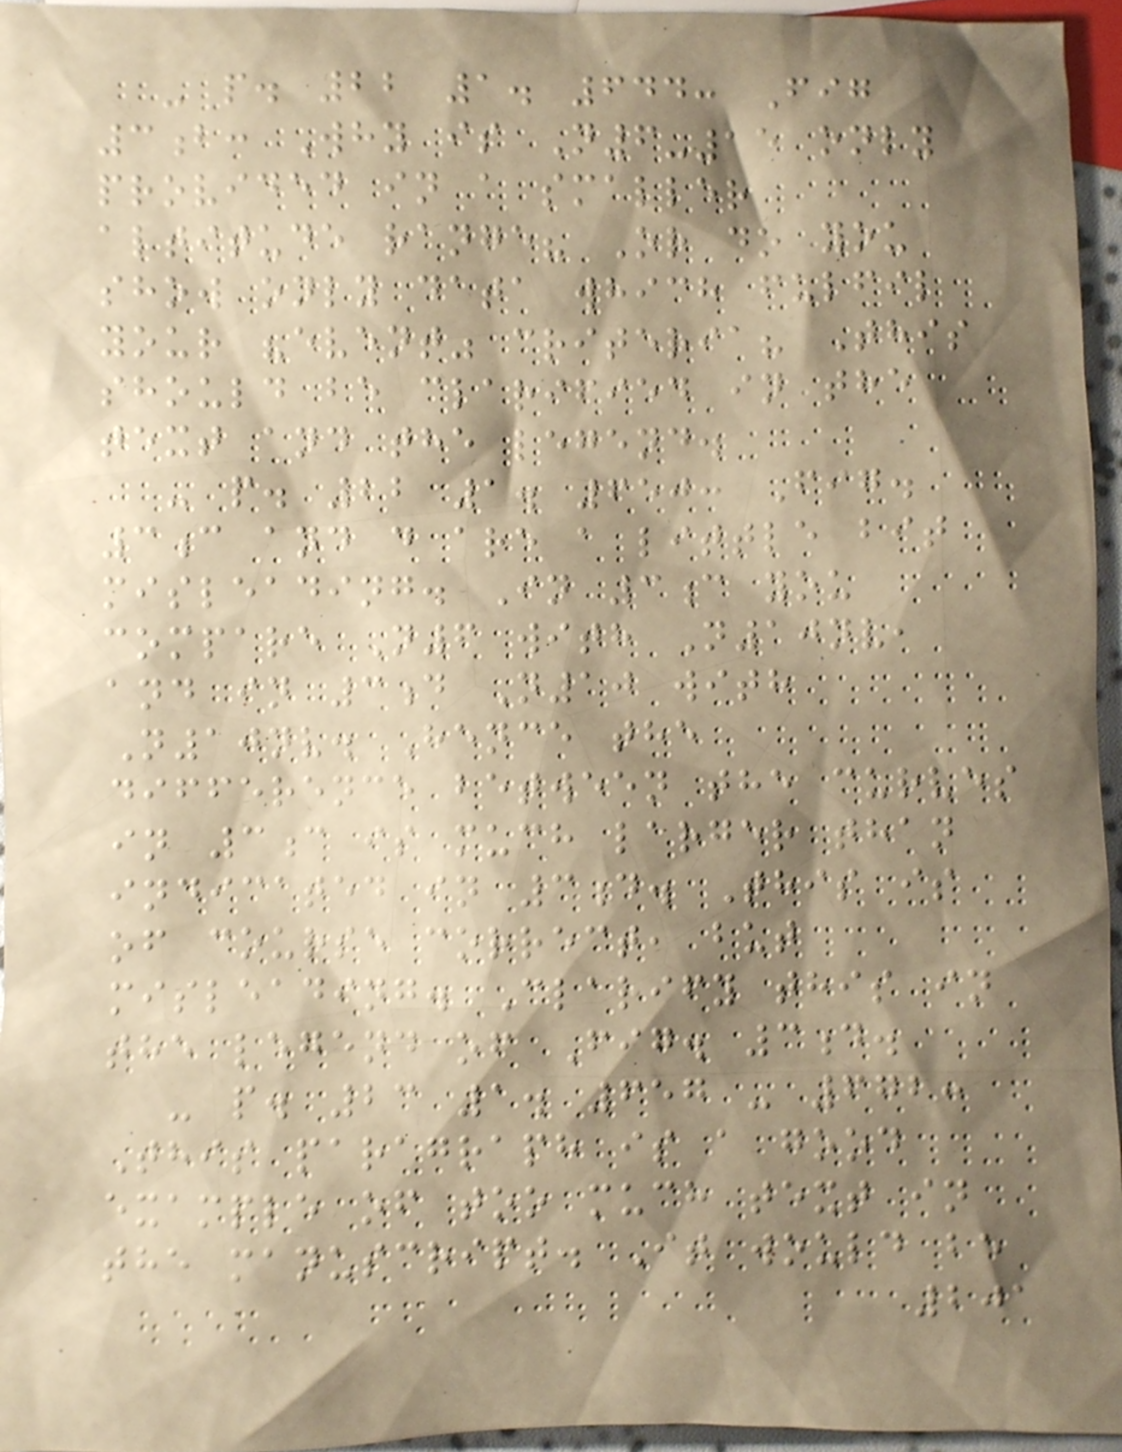- p. 22 1. 644: Fig
3b: Why is N6-15 only
provided in a smaller
altitude range? Or do you
show only data which fulfil
your "event" criteria? This
should be clarified in the
text and the legend.
- p. 22 1. 650: Fig.
3c and d are a little bit
misleading. In 3c you
compare N6 with N10nv,
and in 3d N10 with
N10nv. Hence the
difference between the curves
in 3c is much larger than
indicated in 3d. This is
of course correct, but
misleading. Clarify this in
the legend of Fig. 3d.
- p. 23 1. 657 - 672:
This paragraph is a good
example of too much text in
the manuscript. It would be
201
